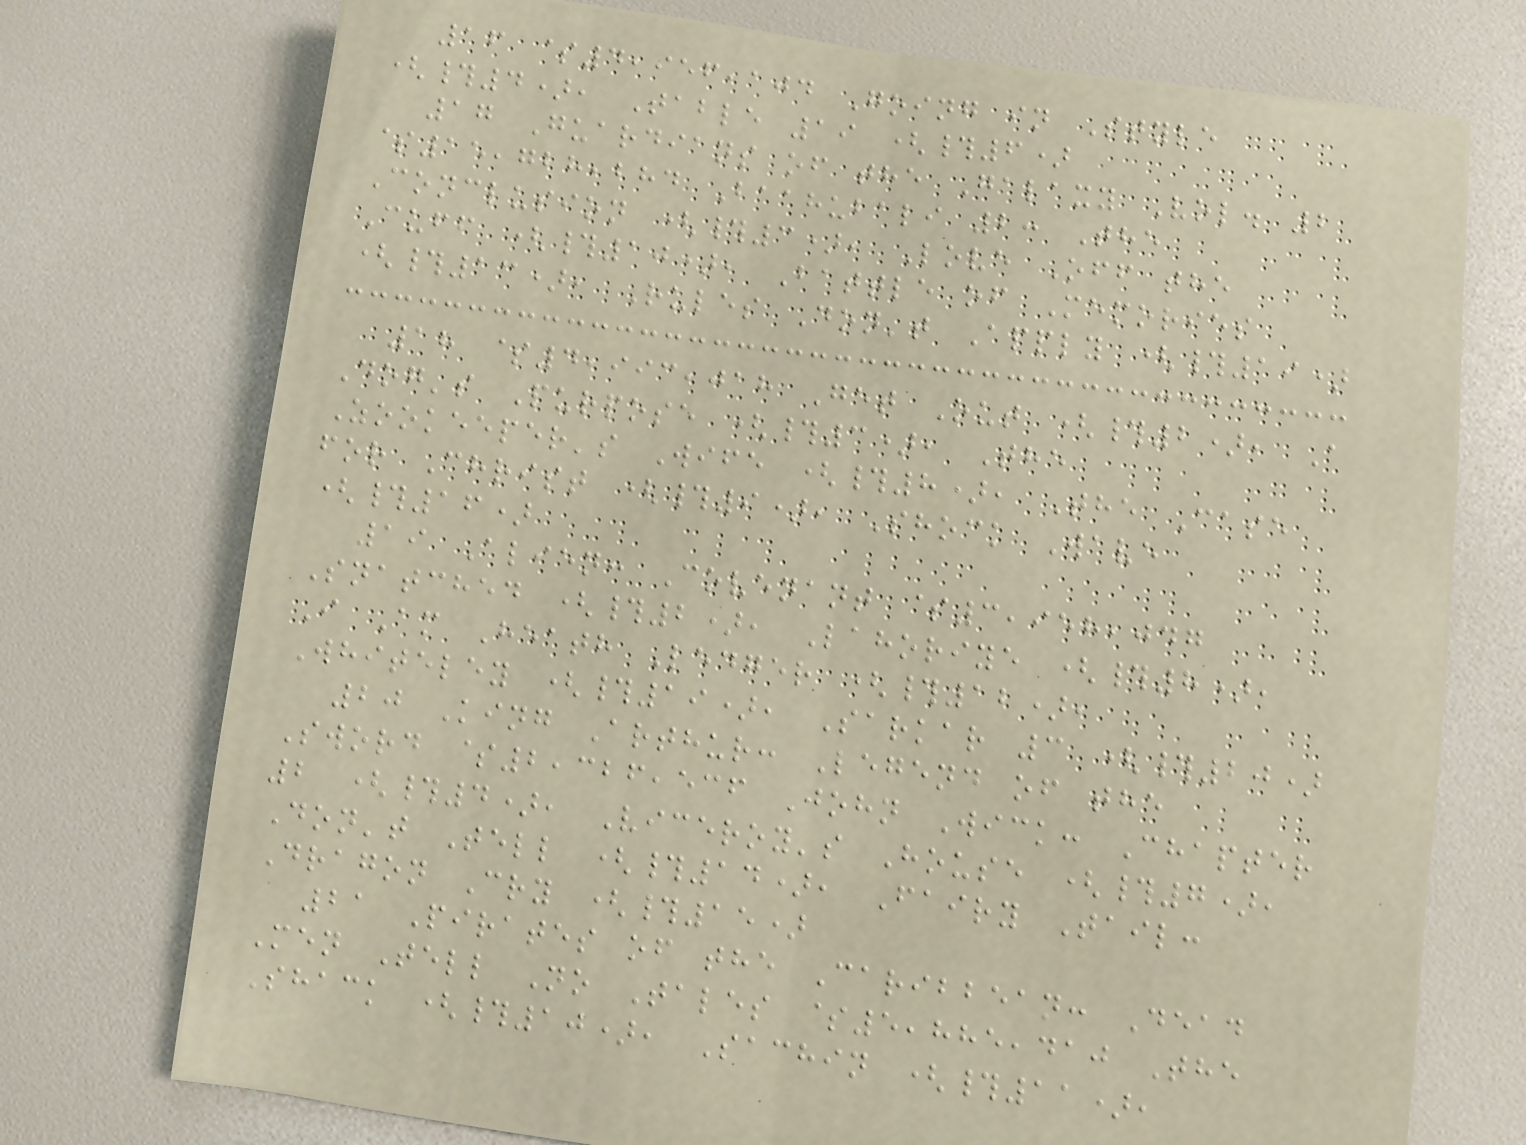16 $4,956,104 Going in Style
(#4), Table 19 (#6)
17 Guardians of the Galaxy Vol. 2
$15,728,284 Baahubali 2: The
Conclusion (#3), Love Off the
Cuff (#10), Battle of Memories
(#13), Rules Don't Apply (#19)
18 $4,993,018 Get Out (#2), A
Dog's Purpose (#3), The
Zookeeper's Wife (#8), The Case
for Christ (#9), Shock Wave
(#16)
19 Alien: Covenant $3,958,047
Snatched (#2), Lahoriye (#8),
I Am Heath Ledger (#12),
Whiteley (#19), Sarkar 3 (#20)
20 King Arthur: Legend of the
Sword $2,326,536 John Wick: Chapter
2 (#4), Viceroy's House (#7),
Don't Tell (#14), Fairy Tail:
Dragon Cry (#15)
21 Pirates of the Caribbean: Dead
Men Tell No Tales $5,885,410 The
Shack (#10), Sachin (#11),
